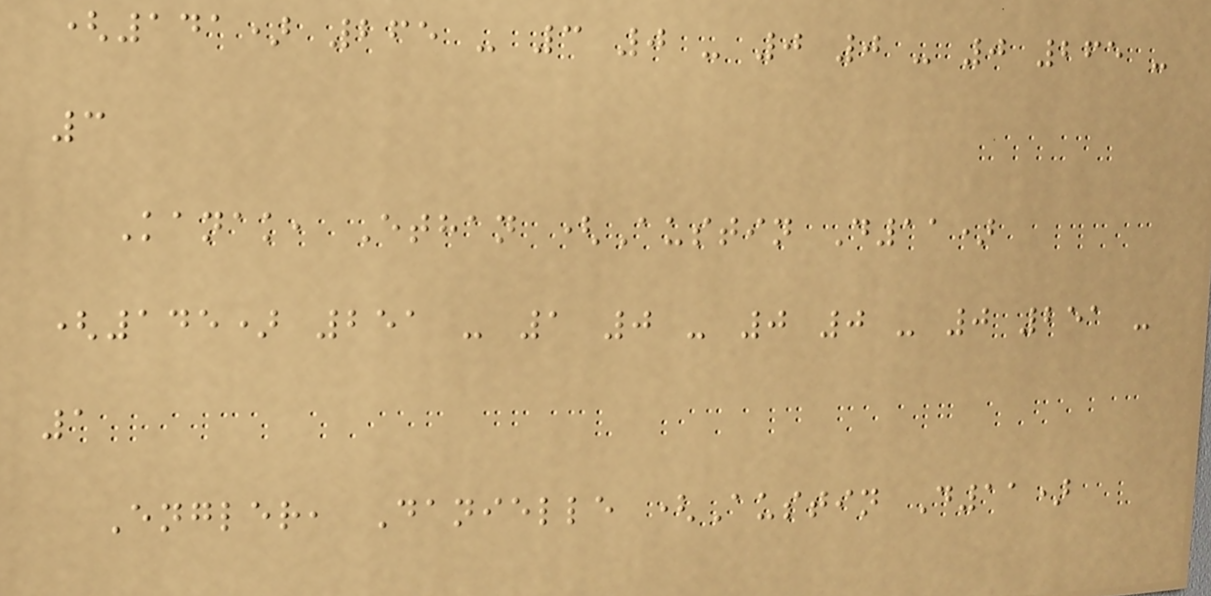(141) 265 - 3 0 - 0 0 - 0 265 -
3
Kanak, Ethan (Austin D11)
(145) 251 - 1 0 - 0 0 - 0 251 -
1
Engler, Danielle (Austin D11)
